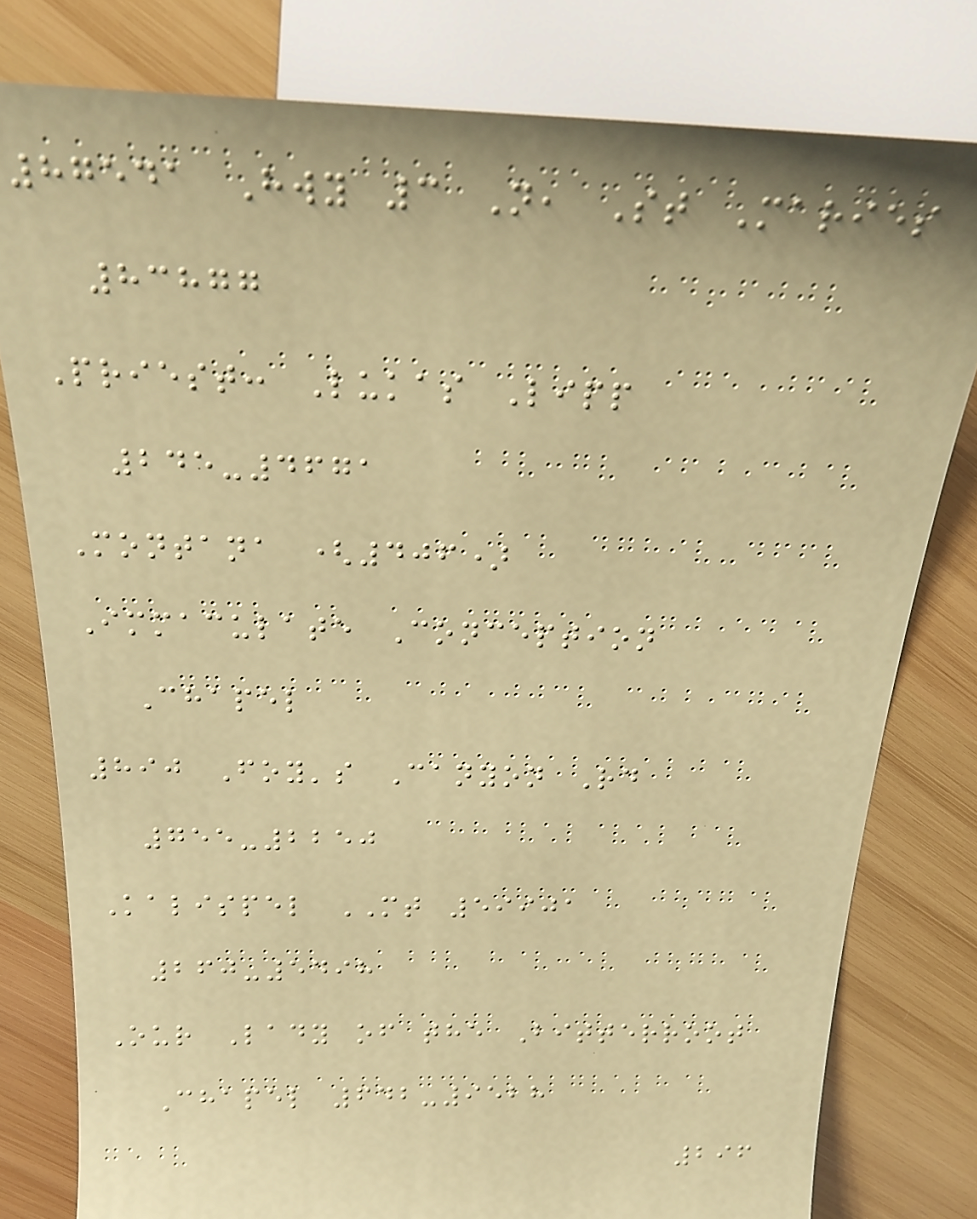87541 Hwy 3 N, St Maries
83877
Priest: Lukas Lipp
245-4671
Montana (406)
Immaculate Conception
Chapel
890 Foy's Canyon Rd
755-2250
Kalispel MT 59901
260-5498
Our Lady of the Bitterroot
Chapel 642-9528
296
